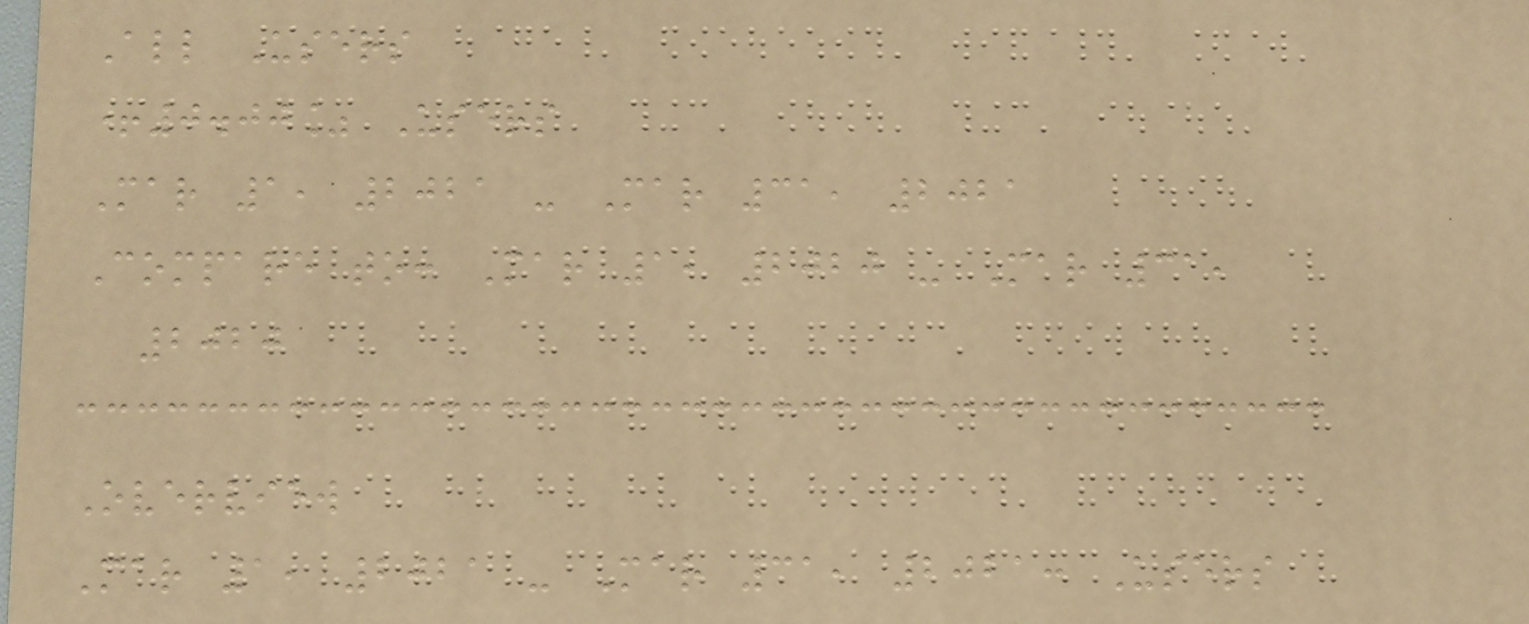All Users
+0.00% Users
Mar 1, 2021 - Mar 31, 2021
Compare to: Mar 1, 2020 - Mar 31,
2020
Overview
Mar 1, 2021 - Mar 31, 2021: Users
